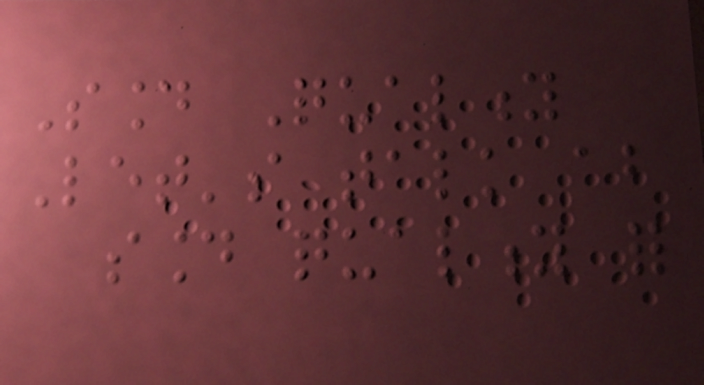Sound Quality
Let's talk about
sound quality for
